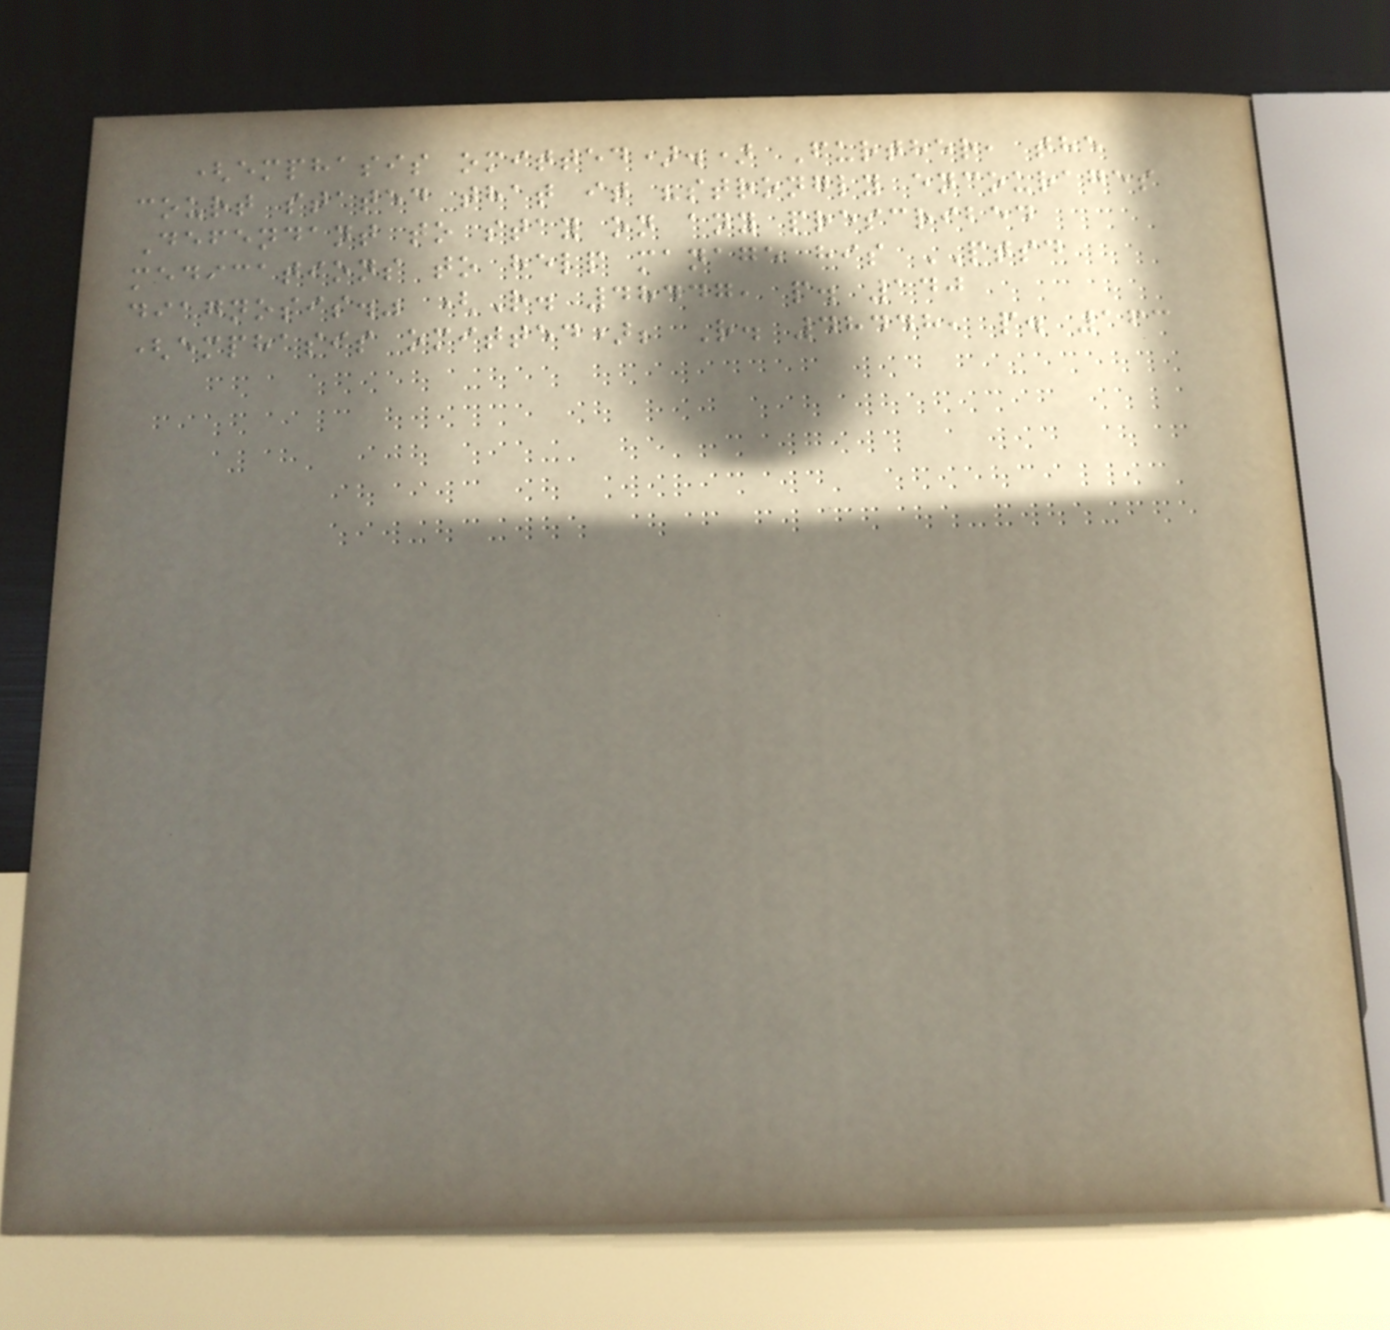(emphasis omitted).) Further, the
court stated that it "strongly encourages
Defendant to stay on any prescribed
medications to help manage his PTSD
diagnosis." (R. 48447, p. 140
(emphasis omitted); R. 48448, p. 163
